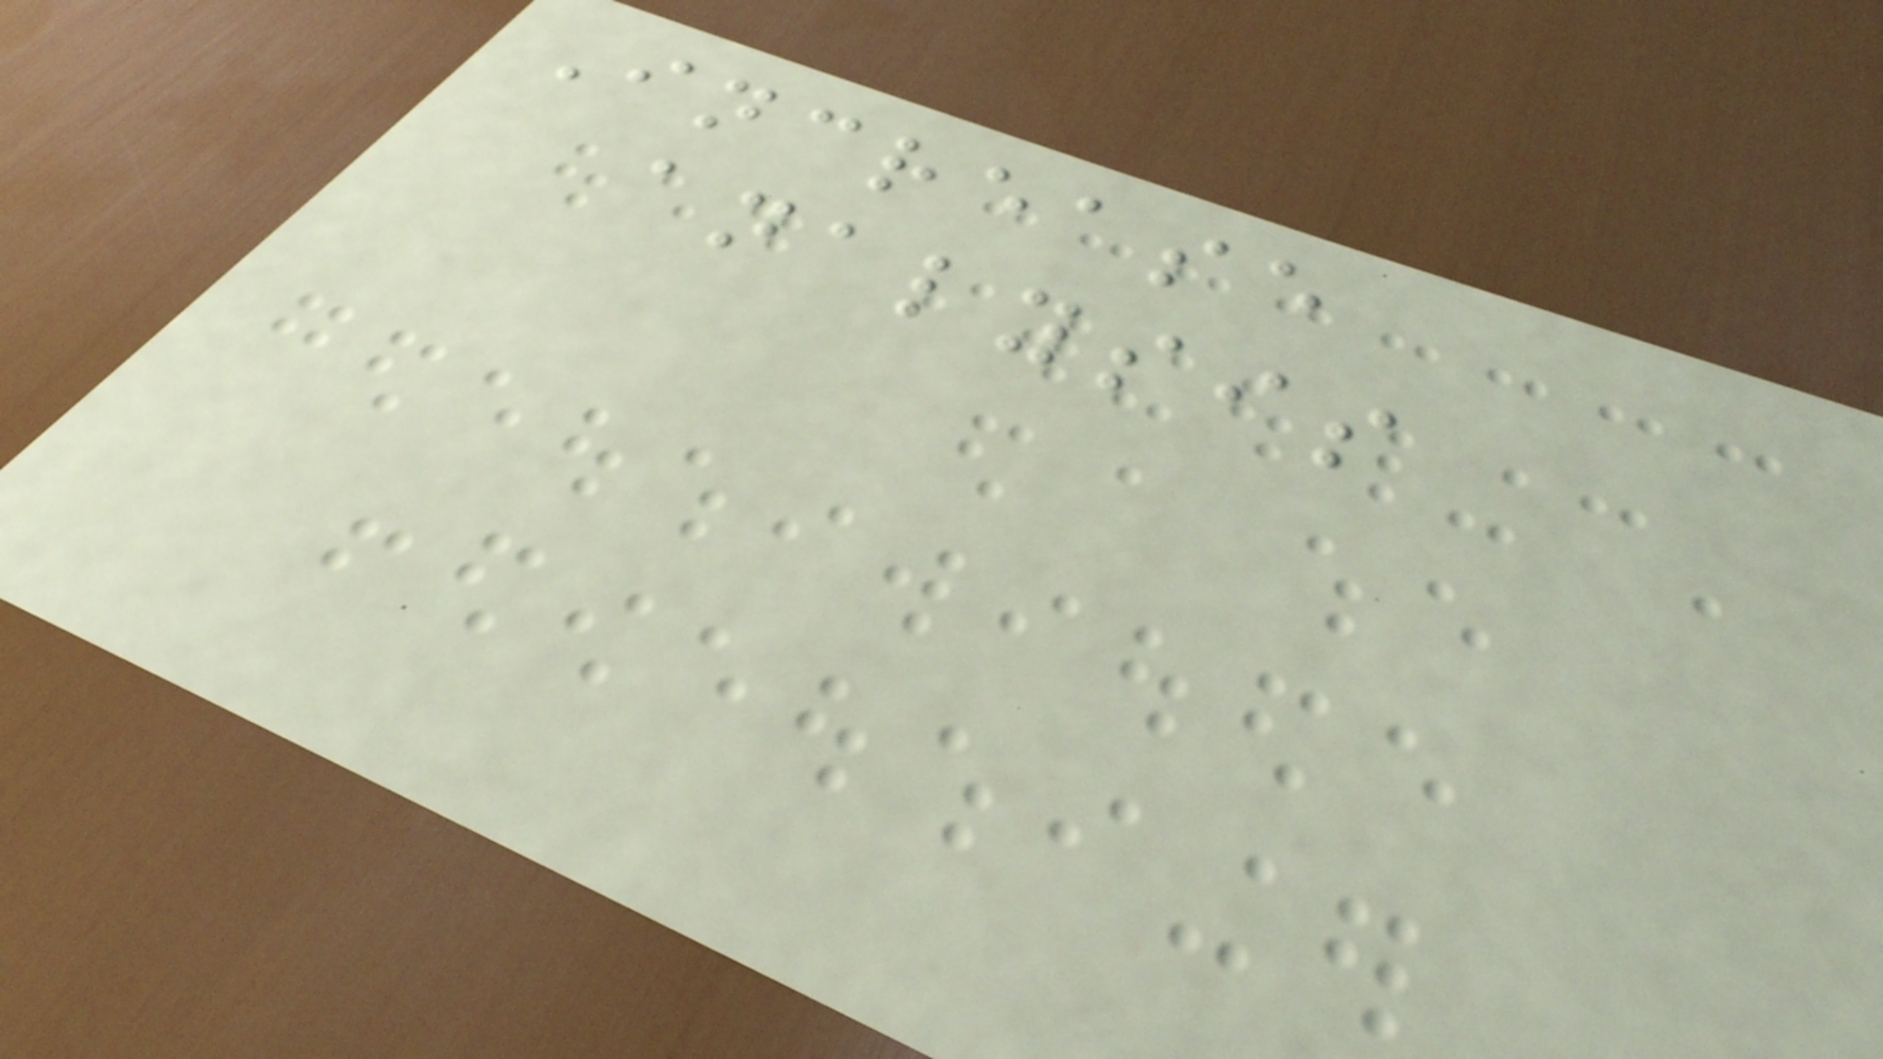Increase
analysis
